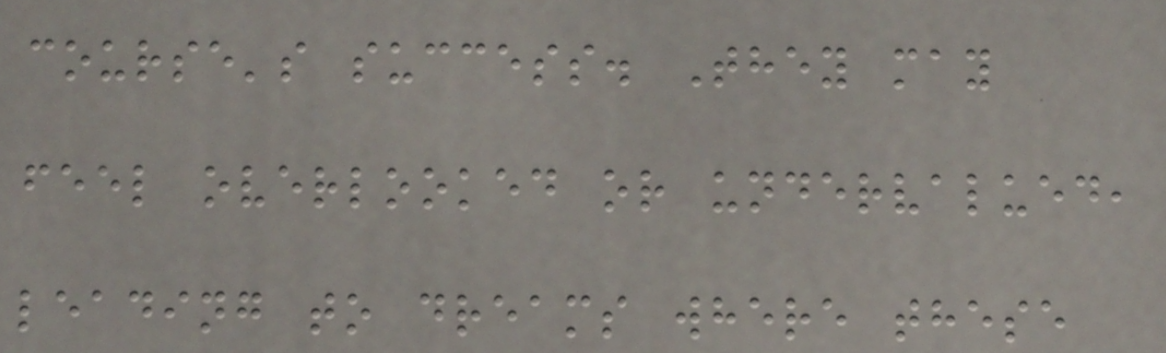course's success. They may
feel overlooked or undervalued,
leading to dreams where these
